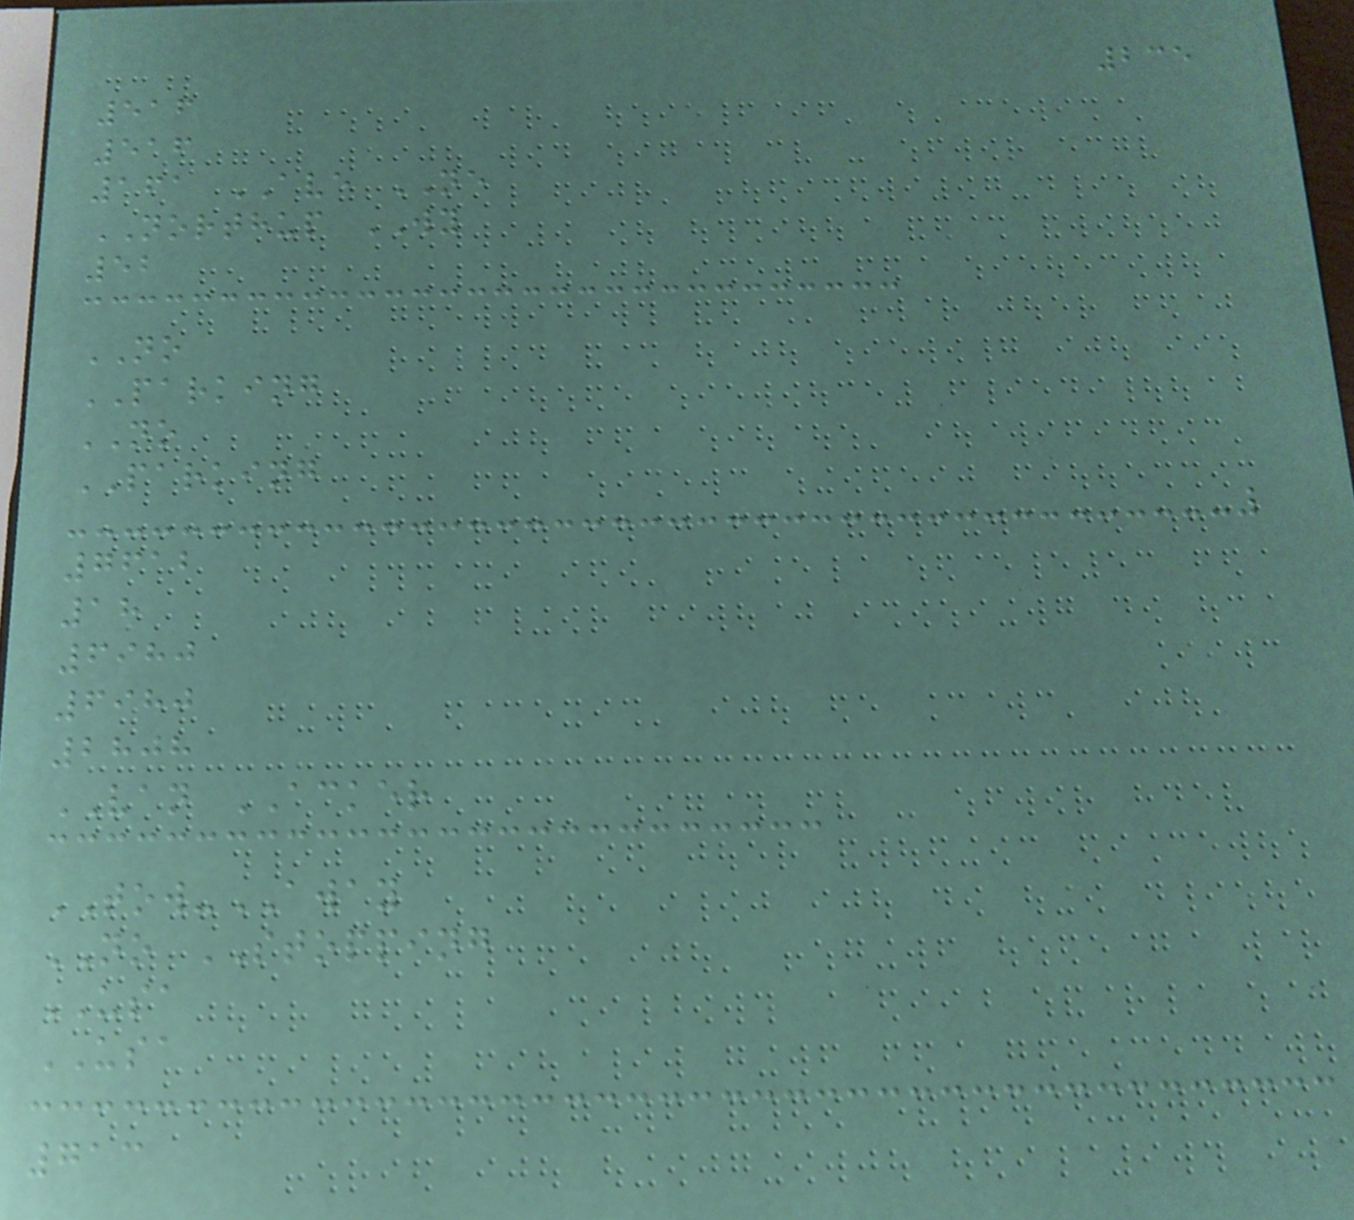235
516
516
161 AVE NE
NORTHUP WY
52
NO
PARKING
NO
PARKING
7612
18
6980
6980
2808
VAN ACKER
TOW-AWAY
NO STOPPING
USA
USA
713
